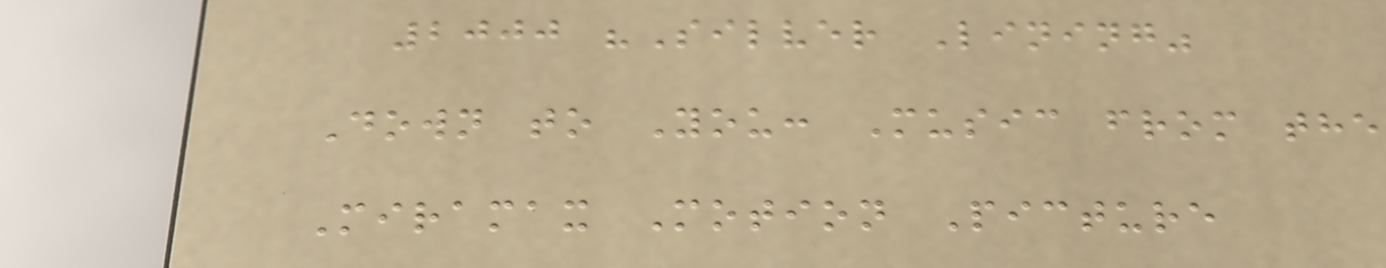2000 "Silver Lining"
Down to You: Music from the
Miramax Motion Picture
